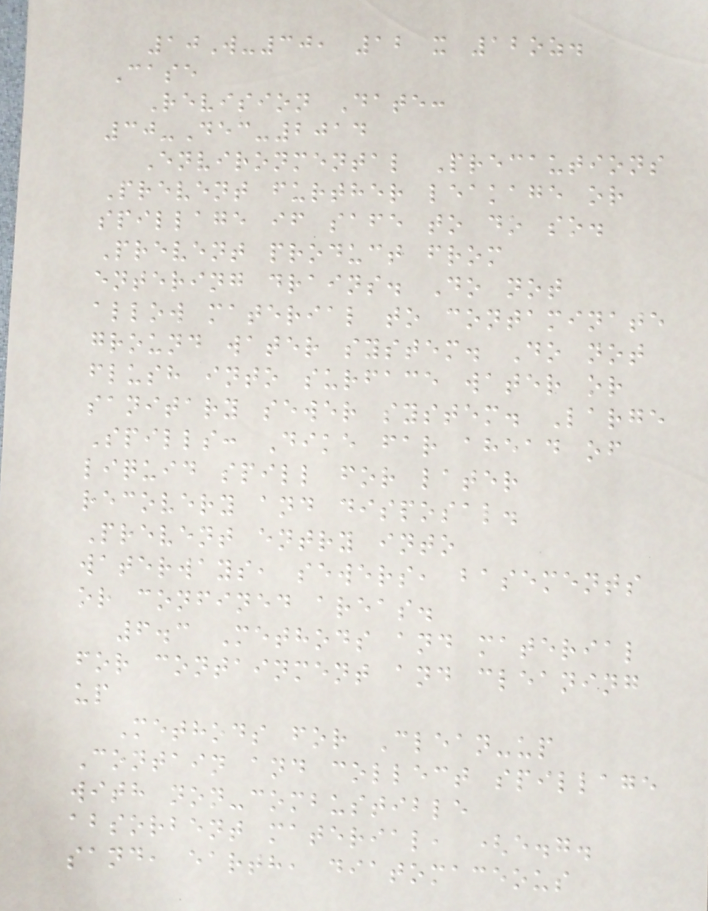10W-30, 12 x 12oz.
Case
Revision Date:
30-Dec-2014
Environmental Precautions
Prevent further leakage or
spillage if safe to do so.
Prevent product from
entering drains. Do not
allow material to contaminate
ground water system. Do not
flush into surface water or
sanitary sewer system. Large
Spills: Dike far ahead of
liquid spill for later
recovery and disposal.
Prevent entry into
waterways, sewers, basements
or confined areas.
6.3 Methods and material
for containment and cleaning
up
Methods for Clean-up
Contain and collect spillage
with non-combustible
absorbent material, (e.g.
sand, earth, diatomaceous
